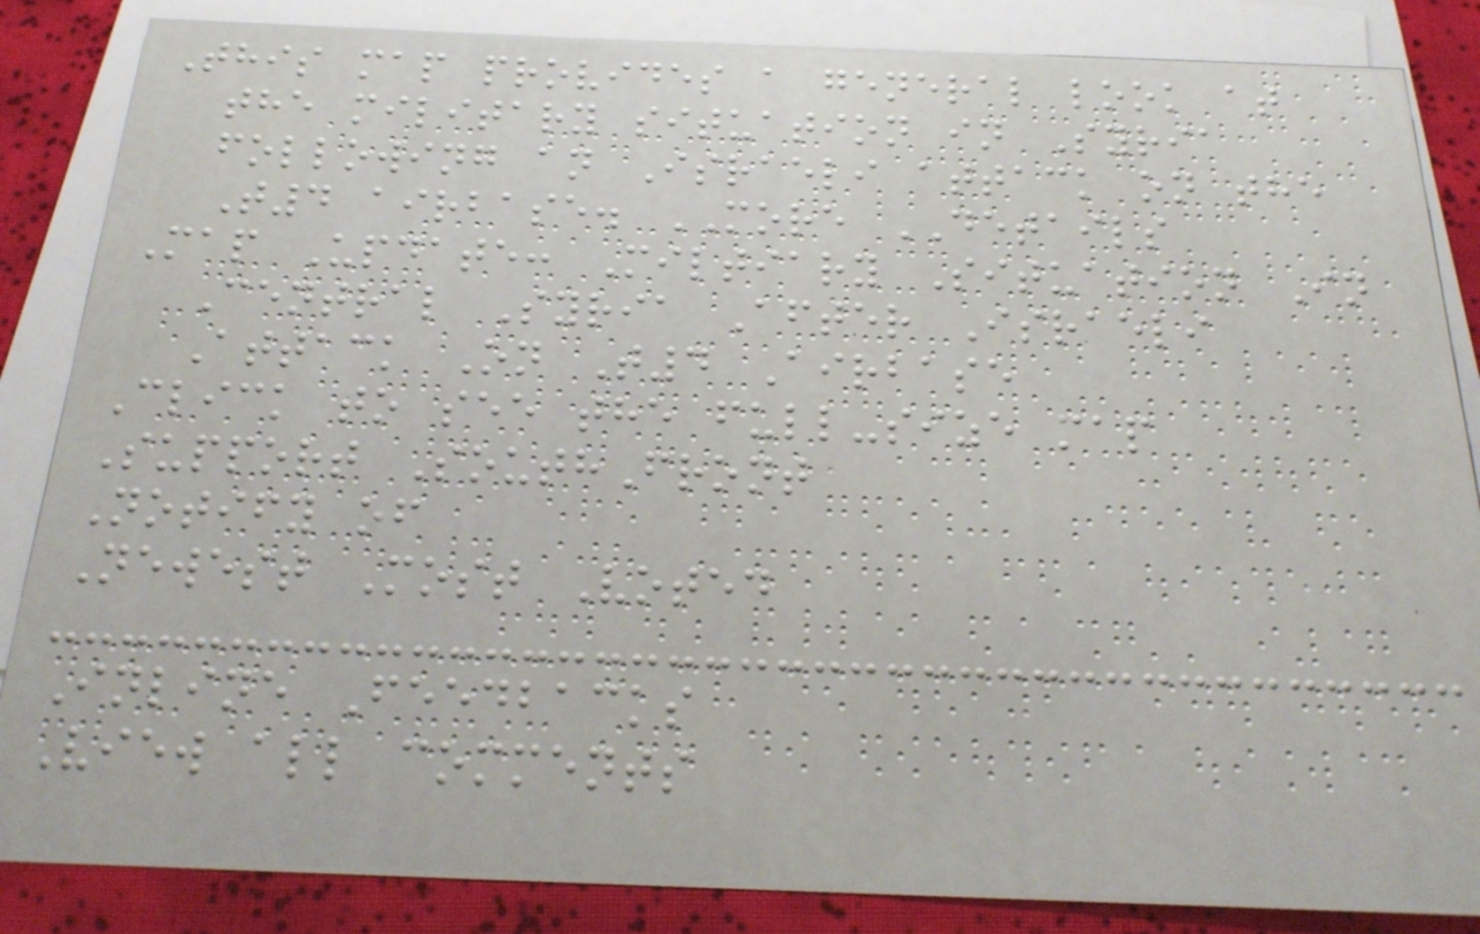This map provides a general look at
the military situation in Syria
following an Israeli attack on the
T4 airbase. MORE DETAILS
Map Update: Miltiary Situation In
Central Syria After Israeli
Attack On T4 Airbase
Click to see the full-size map
Support SouthFront
Notify of
Newest Most Voted
Inline Feedbacks
View all comments
